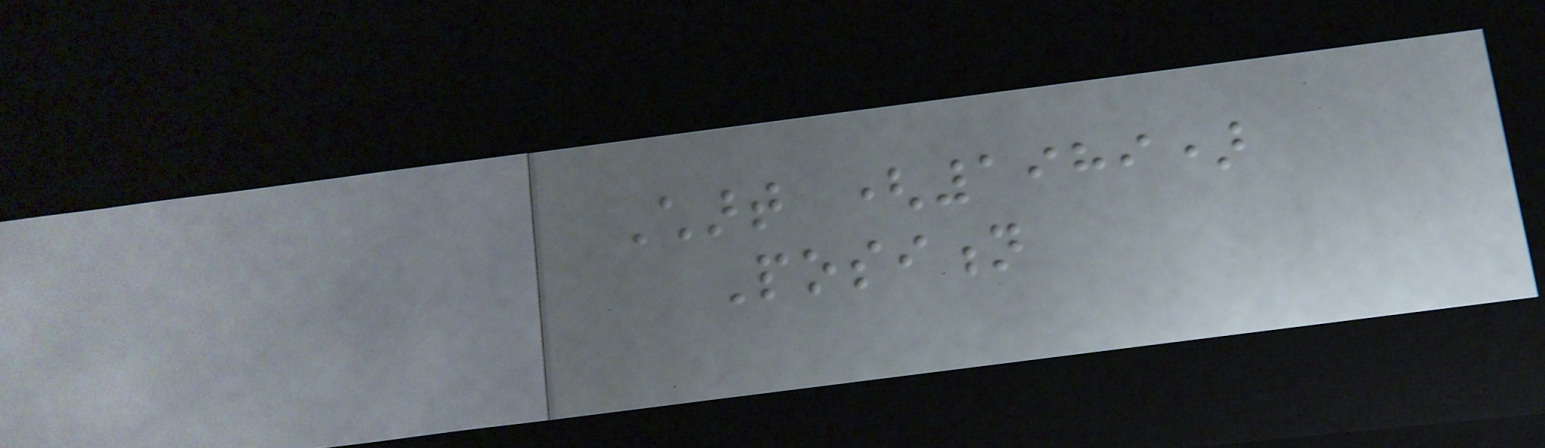Chart (1989)
Position
